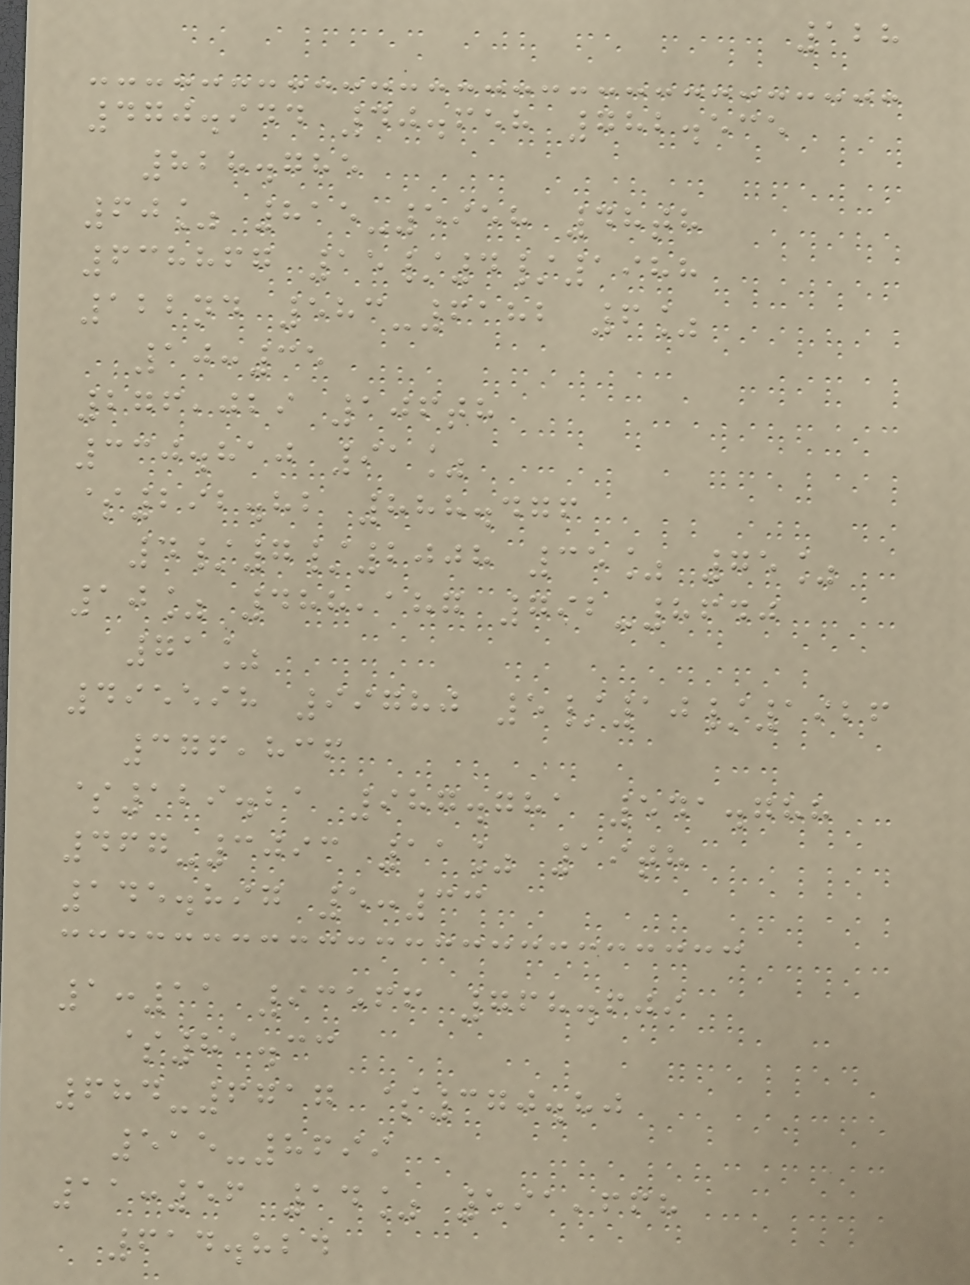128
470.944 40.658 782.535
828.785
60% 815-5958 48th
638867 15/4/1988
122nd 583-6182 6%
10:35
276,029 106th
330.810 91%
$292.82 888.476
4/7/2008 35% 75%
10% 488,187 792-8640
71%
495598 99780 5/10/1926
376,836
$129.21 987.781 541.788
467-3093 11% 19th
145.897 5:33
1:11 93566 768.609
$81.33
684-6717 $370.80
515-8699
11:56 14% 591,668
614.824
